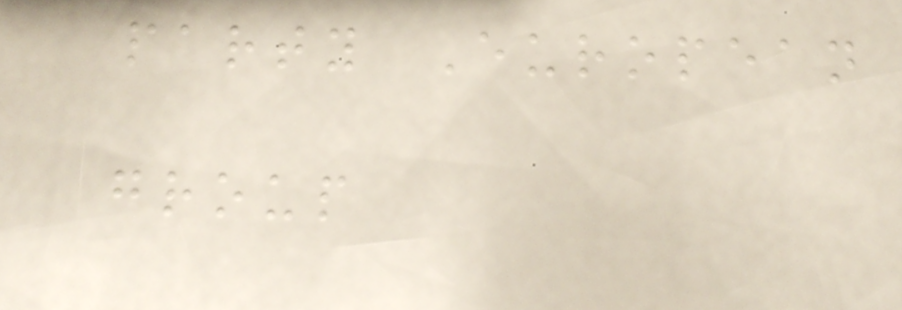party European
group
